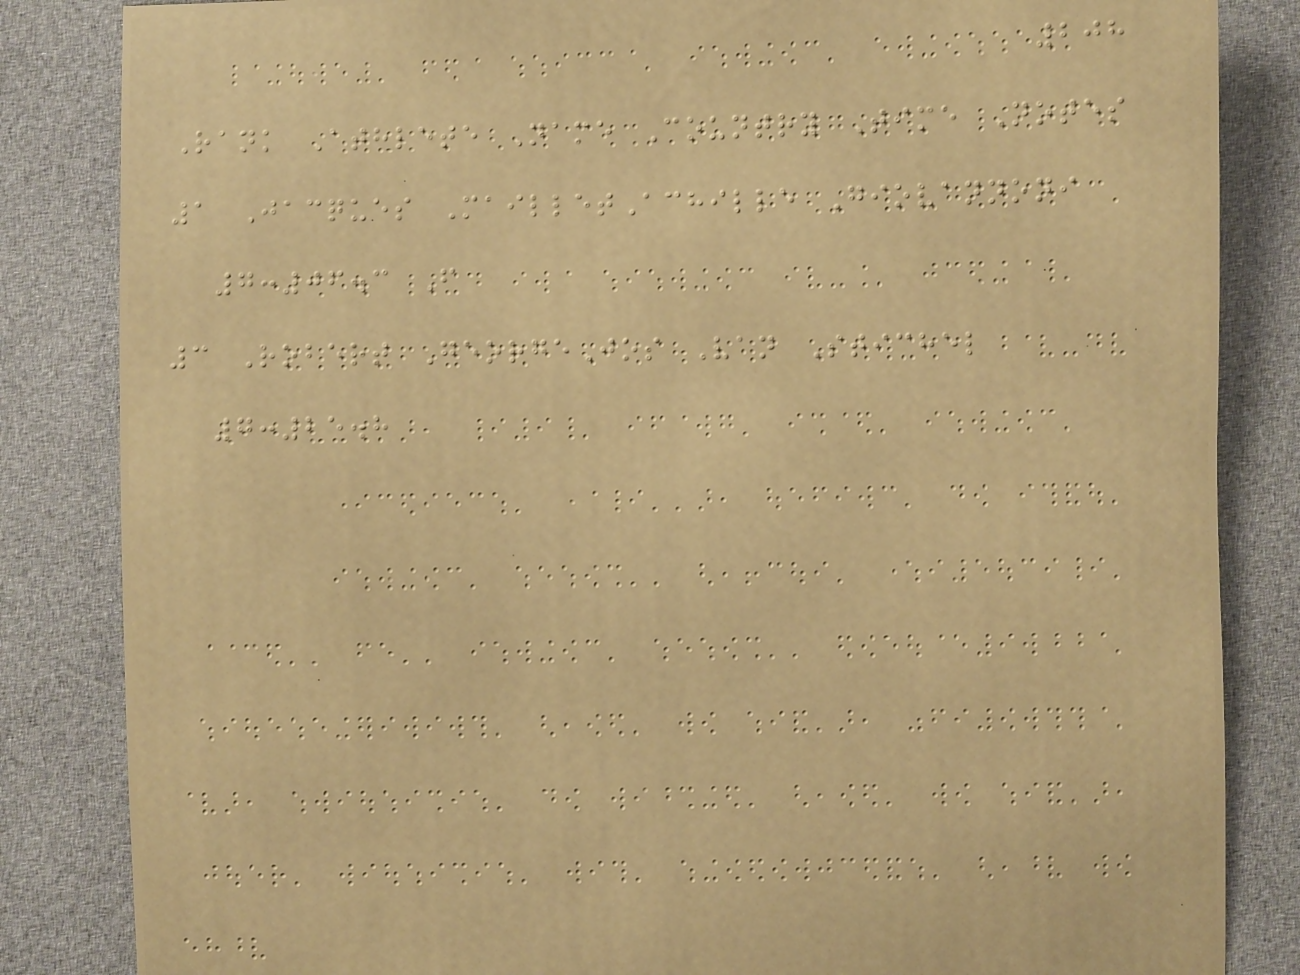208
Rank Athlete Name Country Time Notes
1 Jacques MailletAchille Giovannoni
7:06.3 F
3 Robert GeorgeJos Van Stichel
7:25.8
